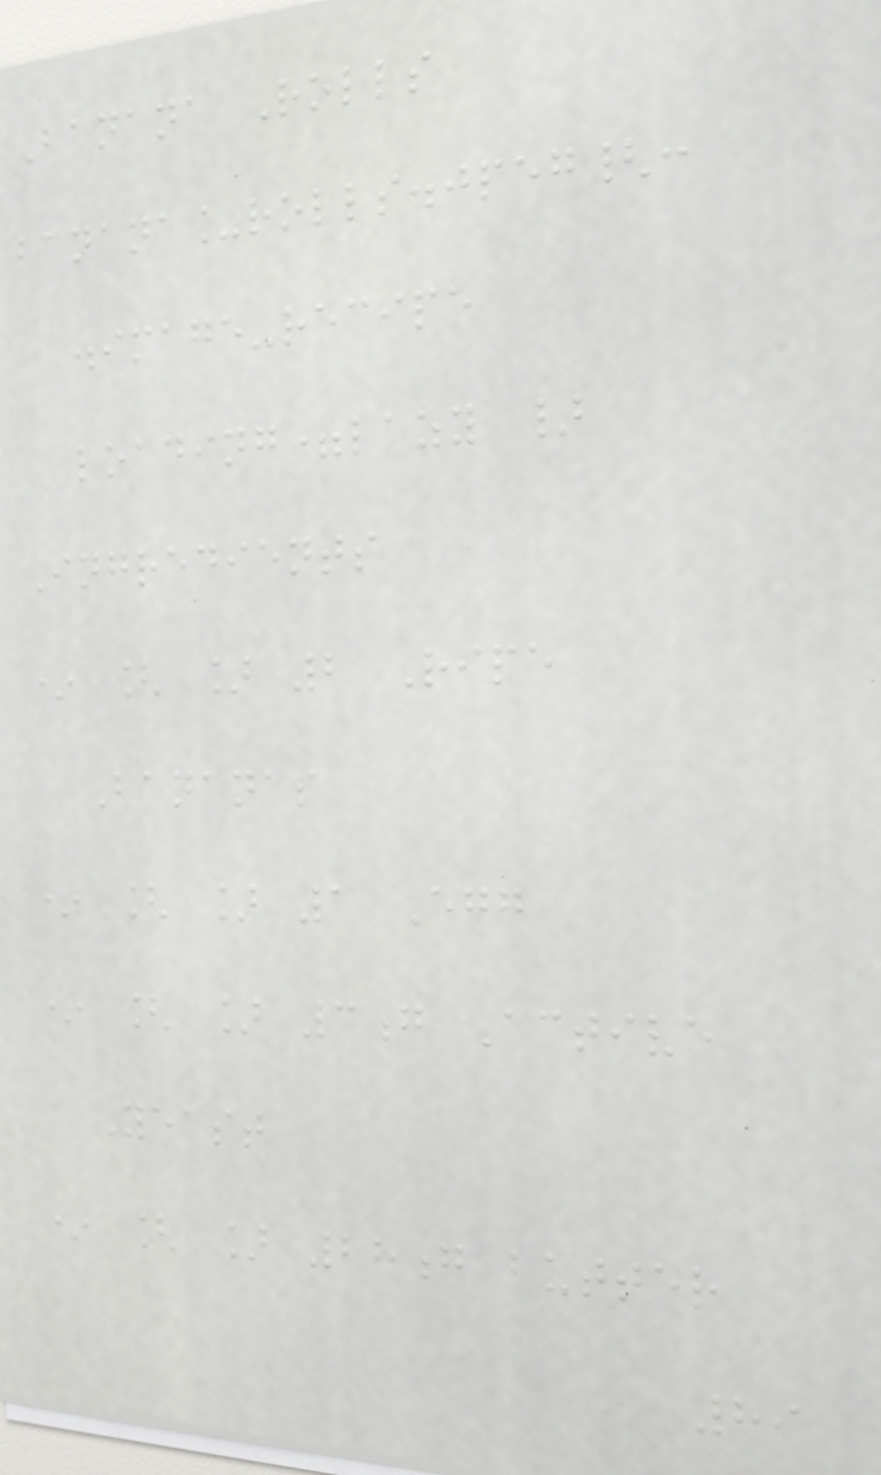Banana Rolls
banana_rolls.jpeg{:
.image-recipe
loading=lazy }
Ingredients
* [ ] 2 Ripe
Bananas
* [ ] 1 Egg
* [ ] 3g Active
Yeast
* [ ] 28g butter
89
